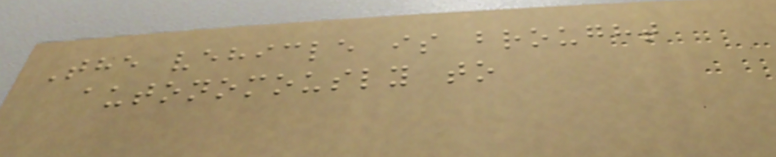The vehicle is brought
autonomously to
